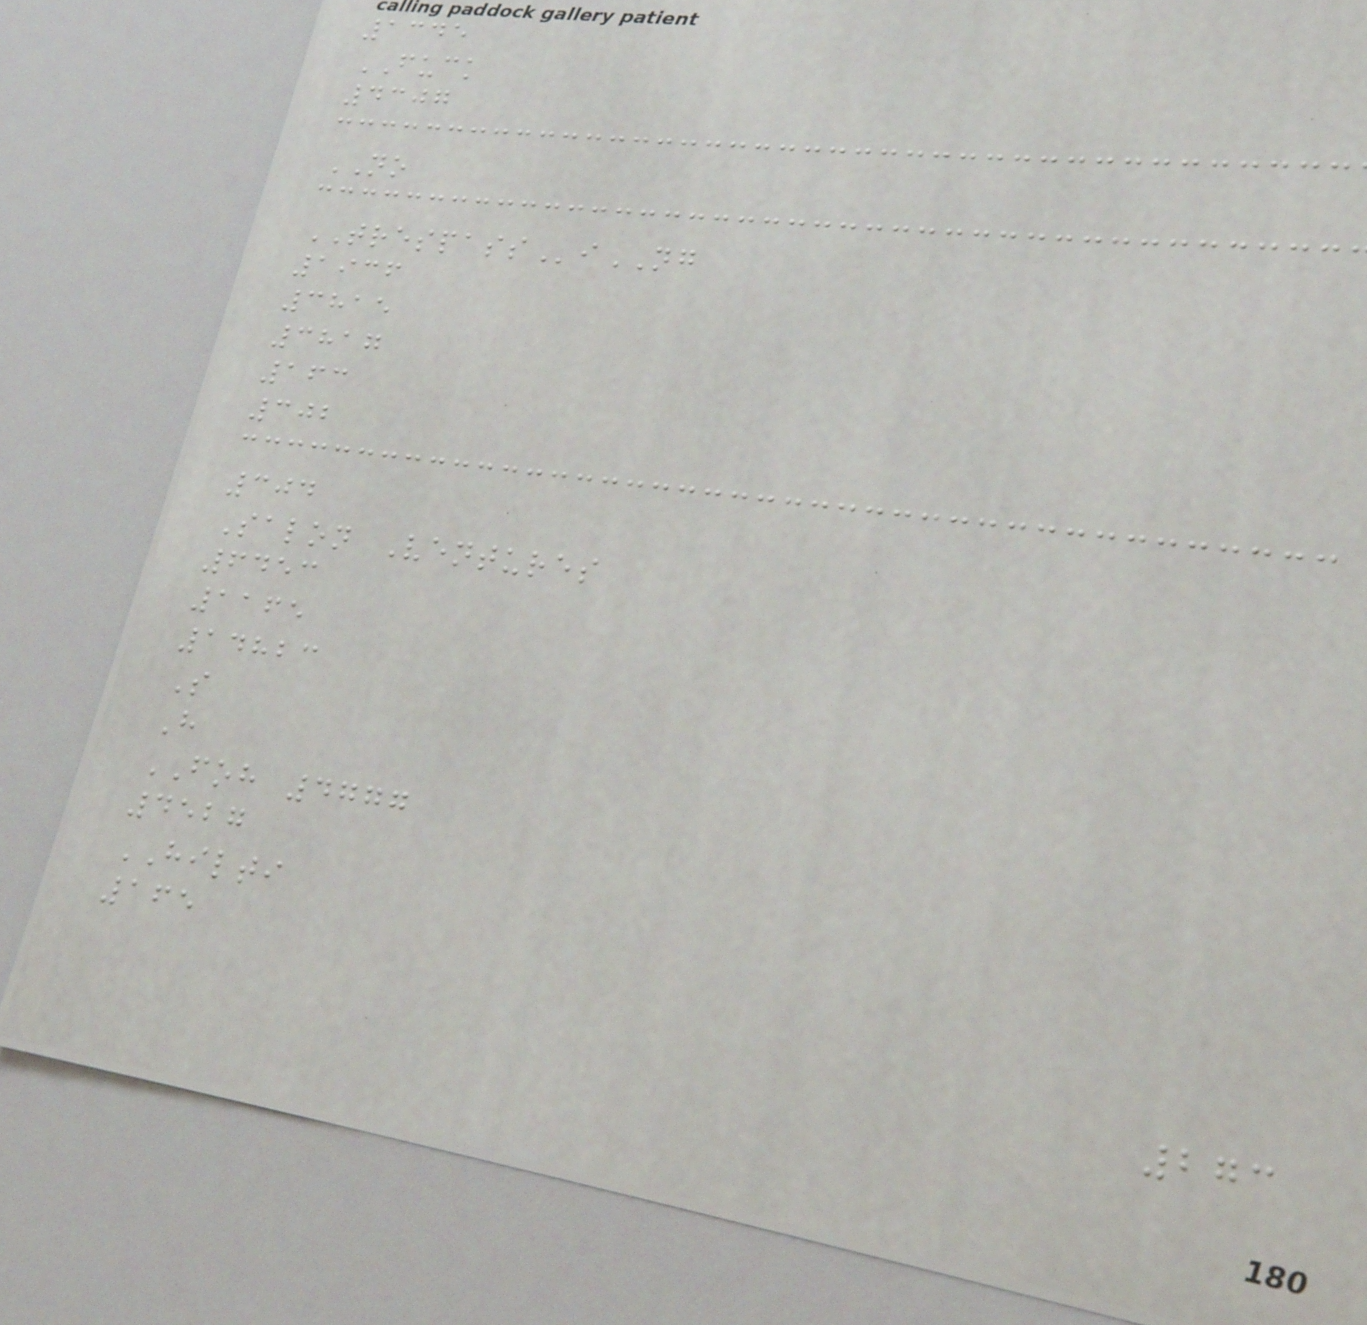1345
FUCK
4307
NO
TRESPASSiNG
1936
3815
3817
163
302
304
Salon Ventures
6453
1165
14823
S
H
FOH 4777
4527
HILTI
165
273
